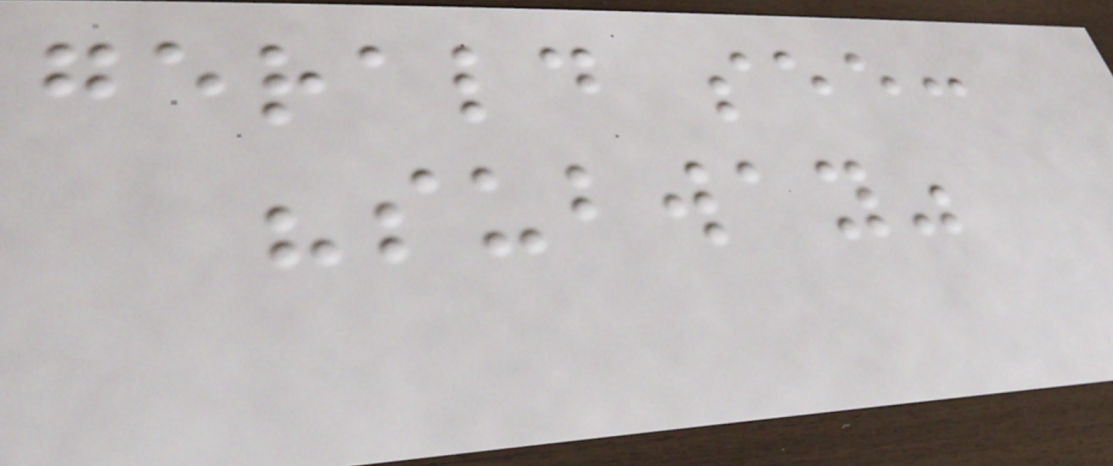gerald see:
"subway"
